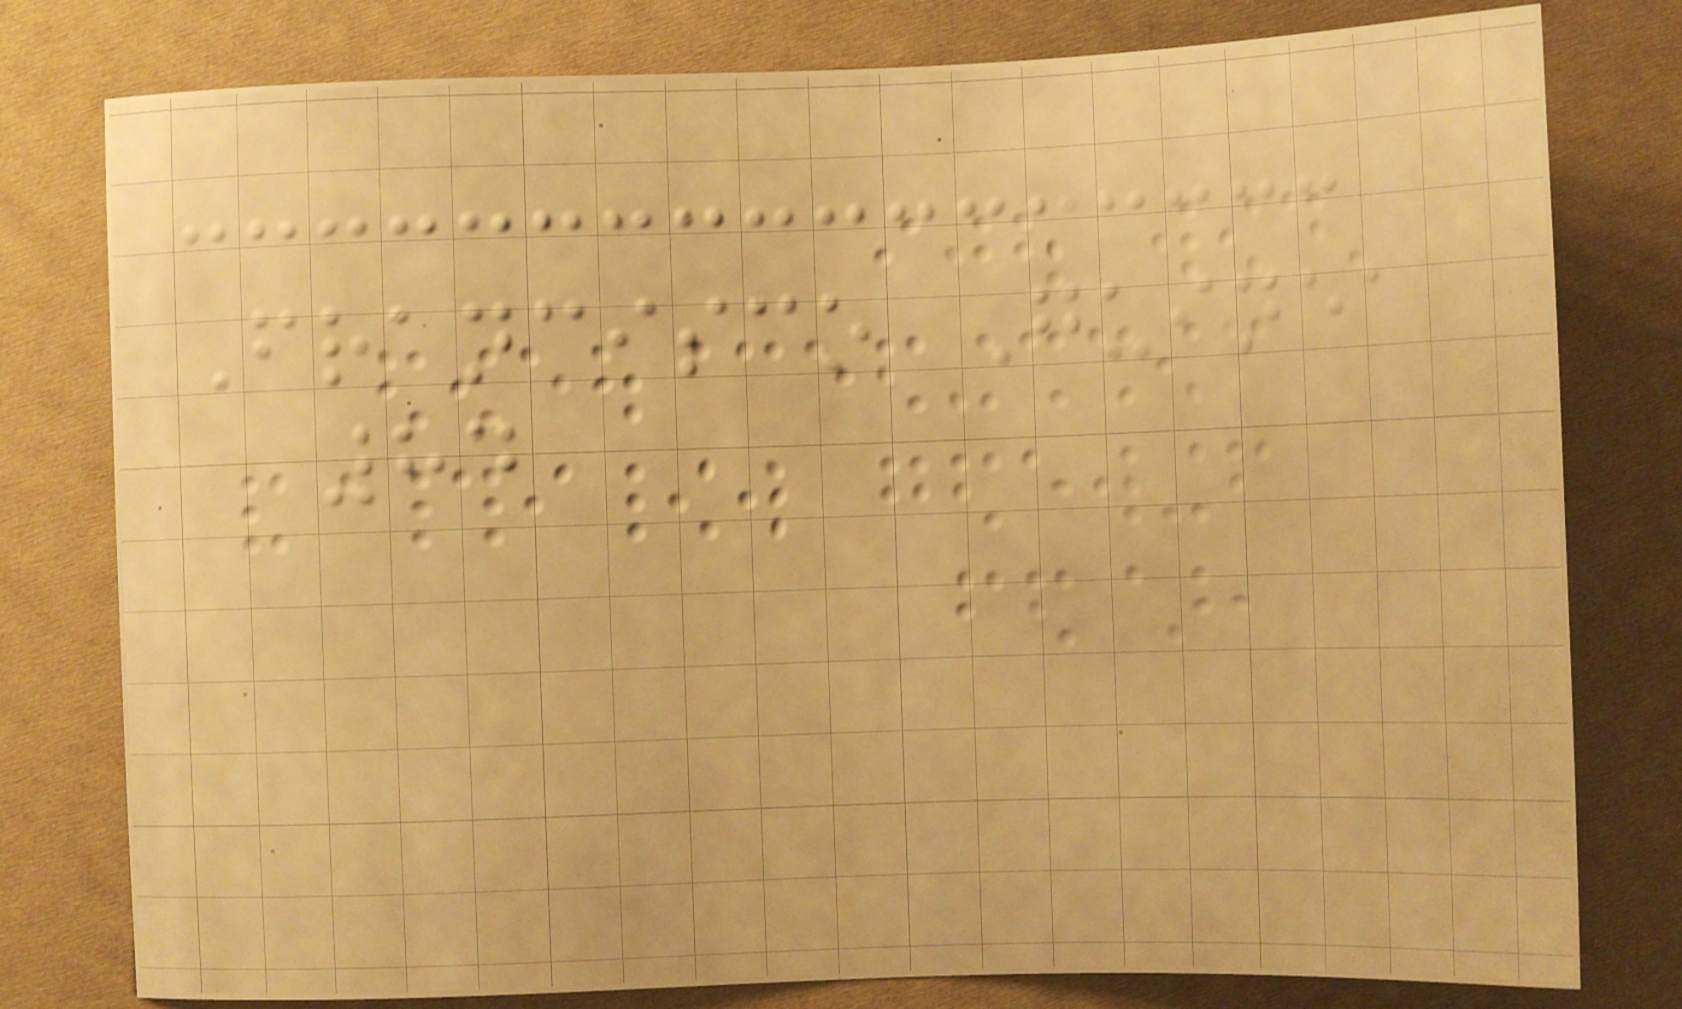Francisco Guinea
84
